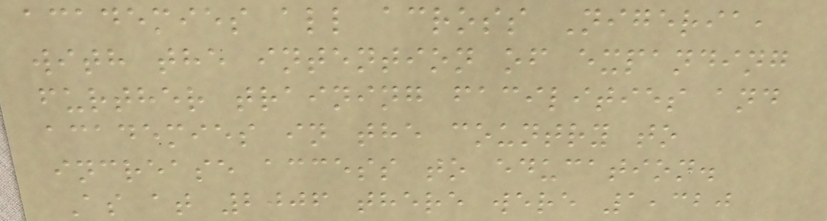academies all across Nigeria,
with the intention of expanding
further training facilities and
academies in the country to
increase access to education.
As at 2006 there were 1,320
